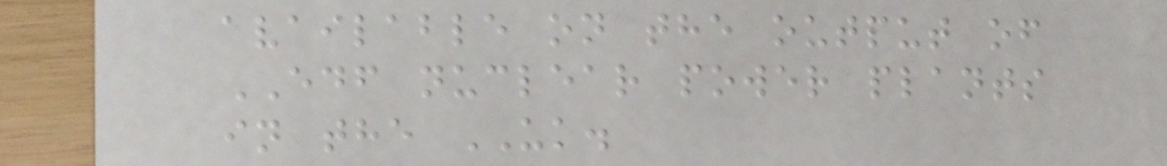available on the output of
EDF nuclear power plants
in the UK.
